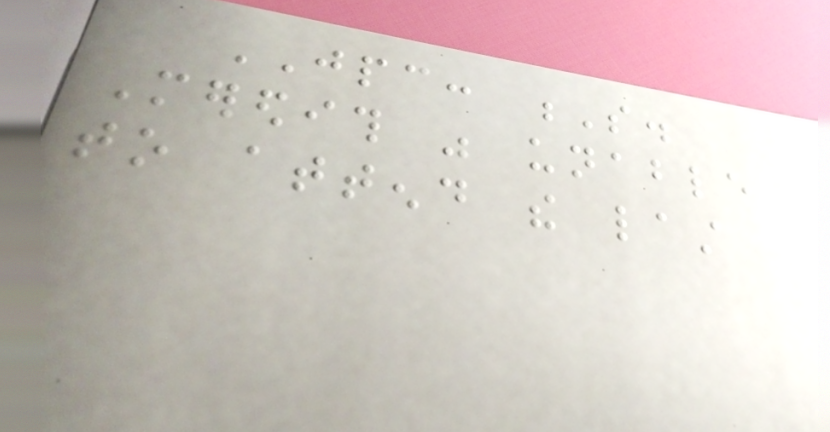JPC: S.
Meredith was unable
to attend the last
